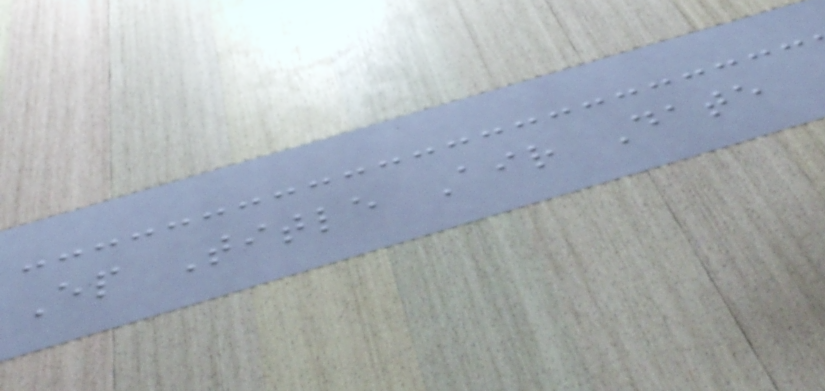Ep Title Air Date
